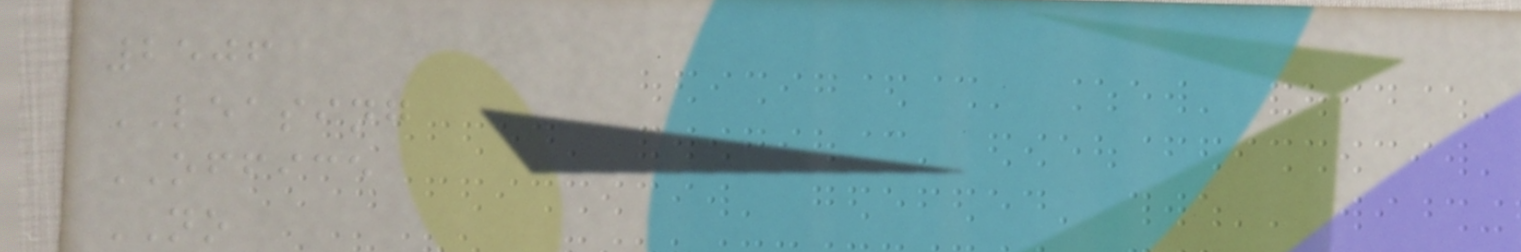2506
LEASING
OFFICE
NO
